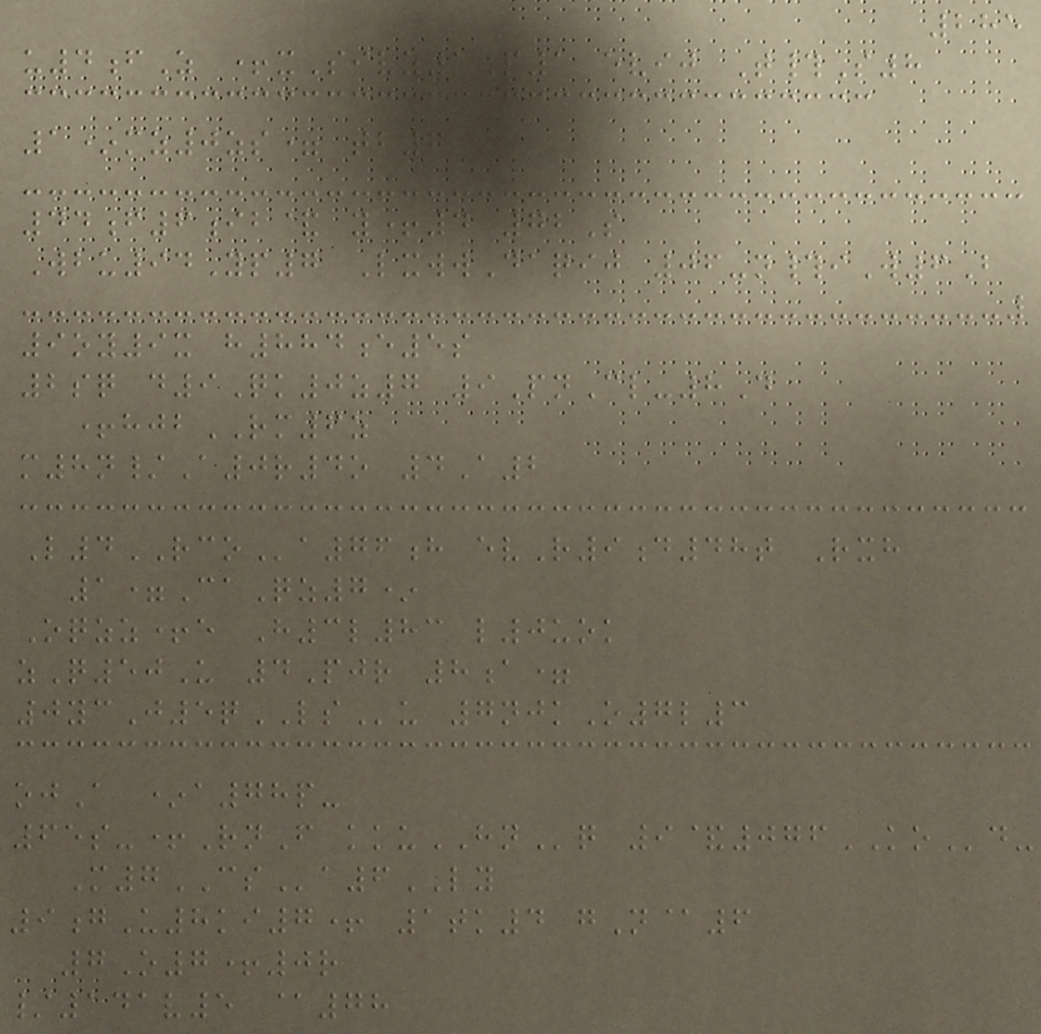285
u4fZ +xSivz1P1 evij T#S8
1*mz0zs= tb7
44f6ib& y+4 72S
Wbu94Yp7 LxwwDaqij 06-n#iW6B
9oy9x h884e5s
2sq d9Qk0z7 9PnCl-8D
+hjbRM6z
m8n/A0r4o 4A2
L4RCOa76h evR9d48t Rxh
1=CaQz7*
Oqzz+e H3l83 l0uok
zQ50U 4Pjr 8a=
0ycJ5qLSu 7njkO7l3
ojA *a78p-
65s-+RnF kkuHNq 9&076KOd-
M7CSa6LY
9gU8ki7+ 1tk4 gN@6
7O7+0r
/141v5 @78
